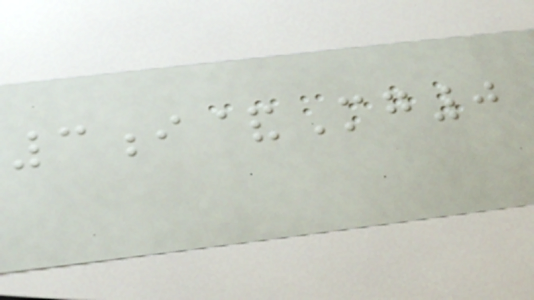3i&Mg0
